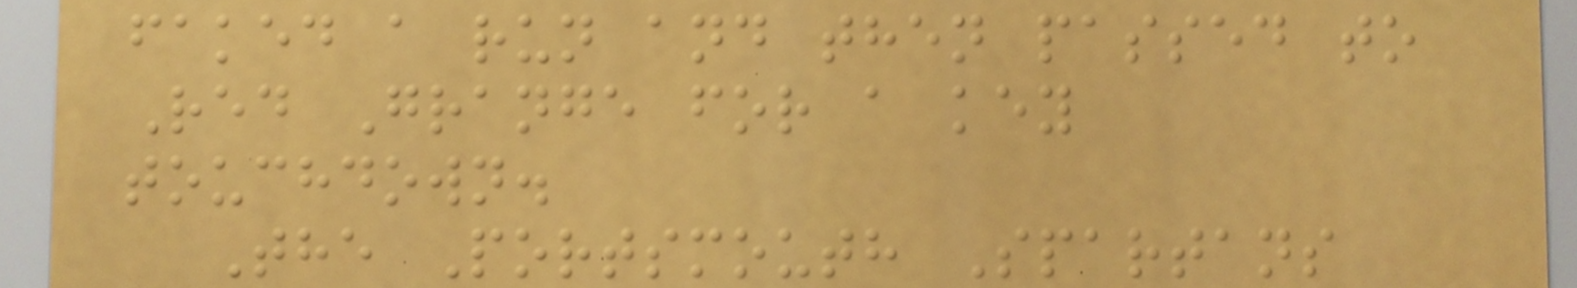faked a run and then passed to
Red Grange for a key
touchdown.
The Portsmouth Spartans
